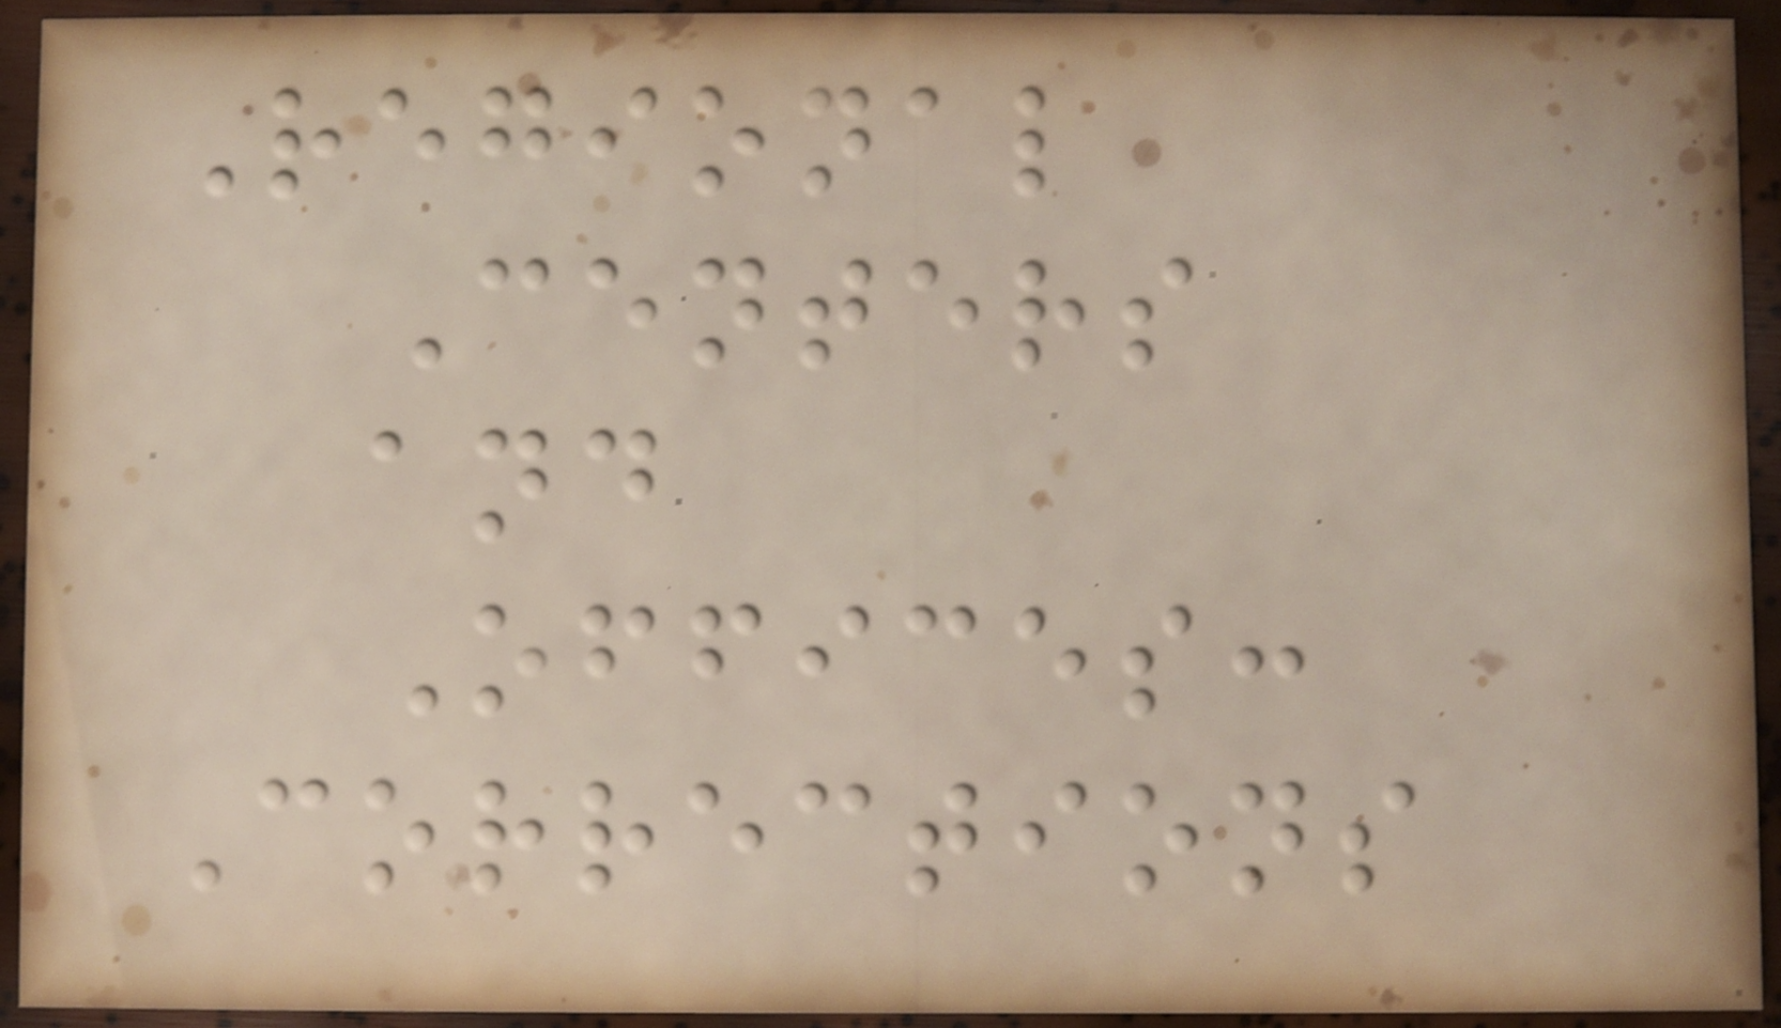Regional
Centers
and
Offices:
Corrections
